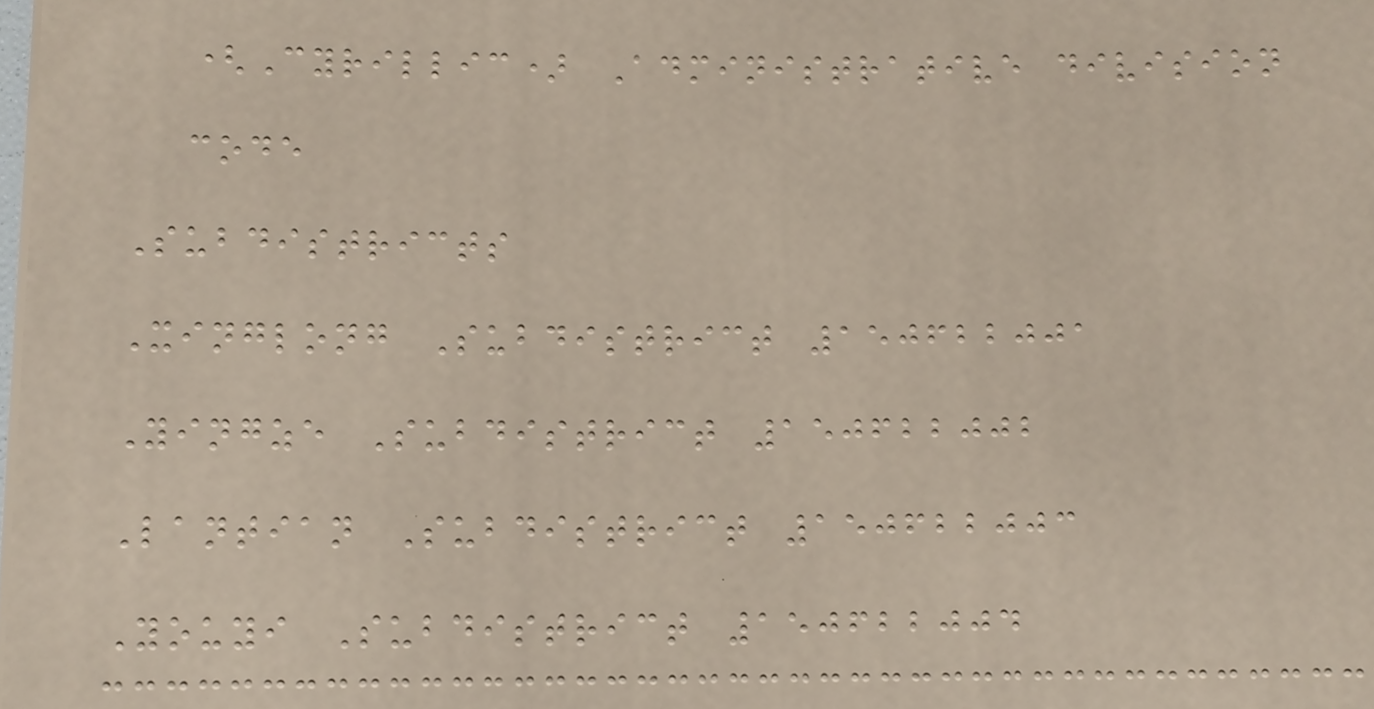(Cyrillic) Administrative division
code
Subdistricts
Xinglong Subdistrict 150622001
Yingze Subdistrict 150622002
Lantian Subdistrict 150622003
Youyi Subdistrict 150622004
